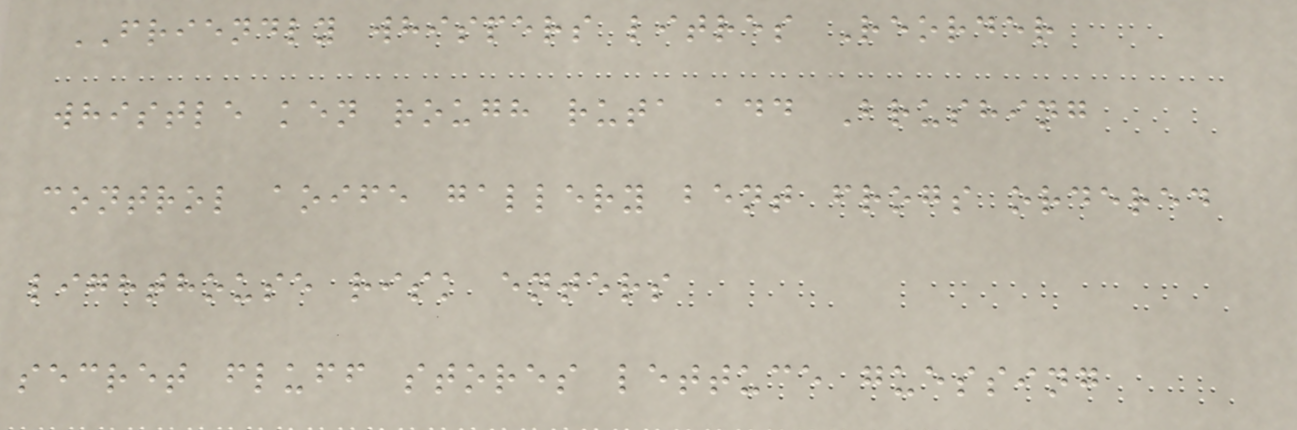FRIENDLY whispers litres Reorder
whistle ken rough ruta add Brushing
control aoife gallery bent frogs ordered
lighthouse risk enters
secret fluff stores lettuce guessing
